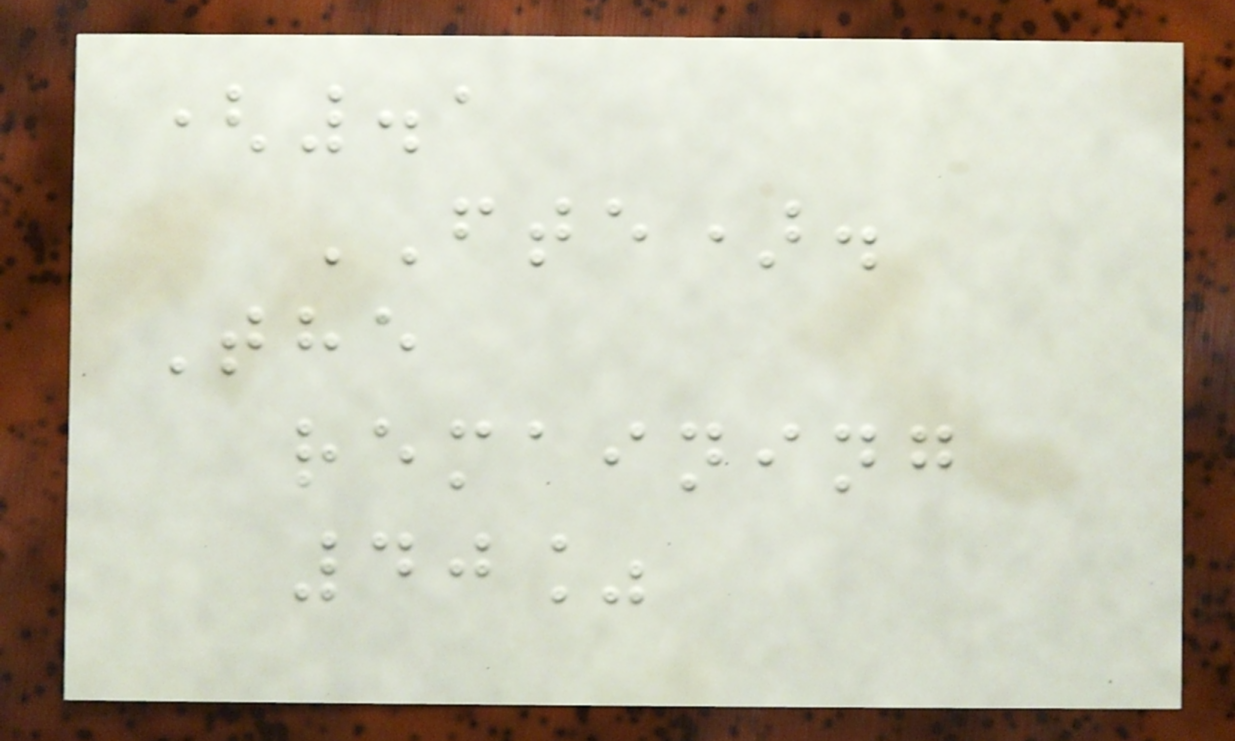(.1
FTE).
The
remaining
40%
